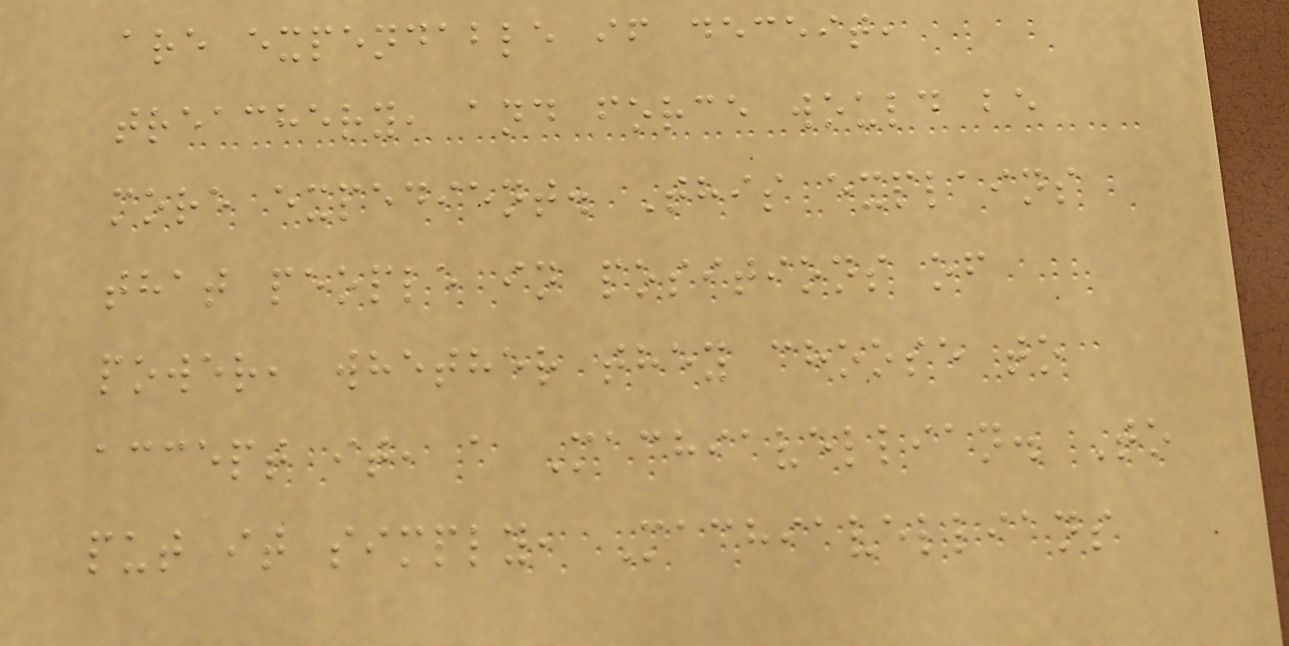are expendable if deceit,
treachery, and force would be
more expedient. This explains
that people in positions of
power, whether they choose to
accept it, a Machiavellian. To
put it simply, Machiavellians
